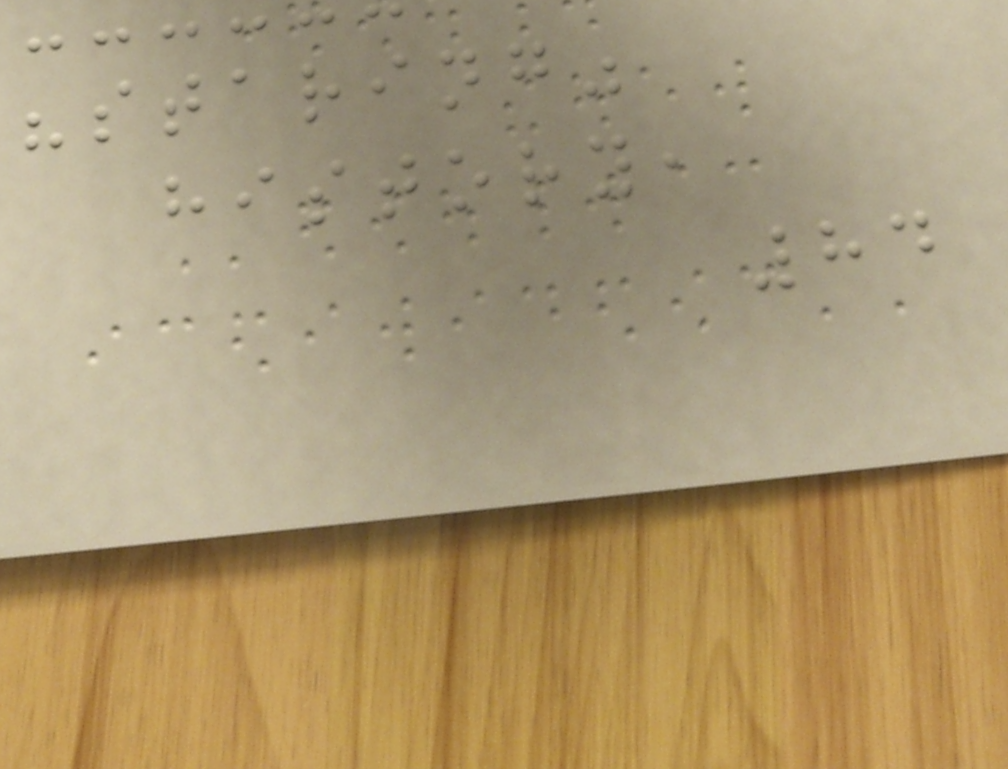"staring"
history,
84
